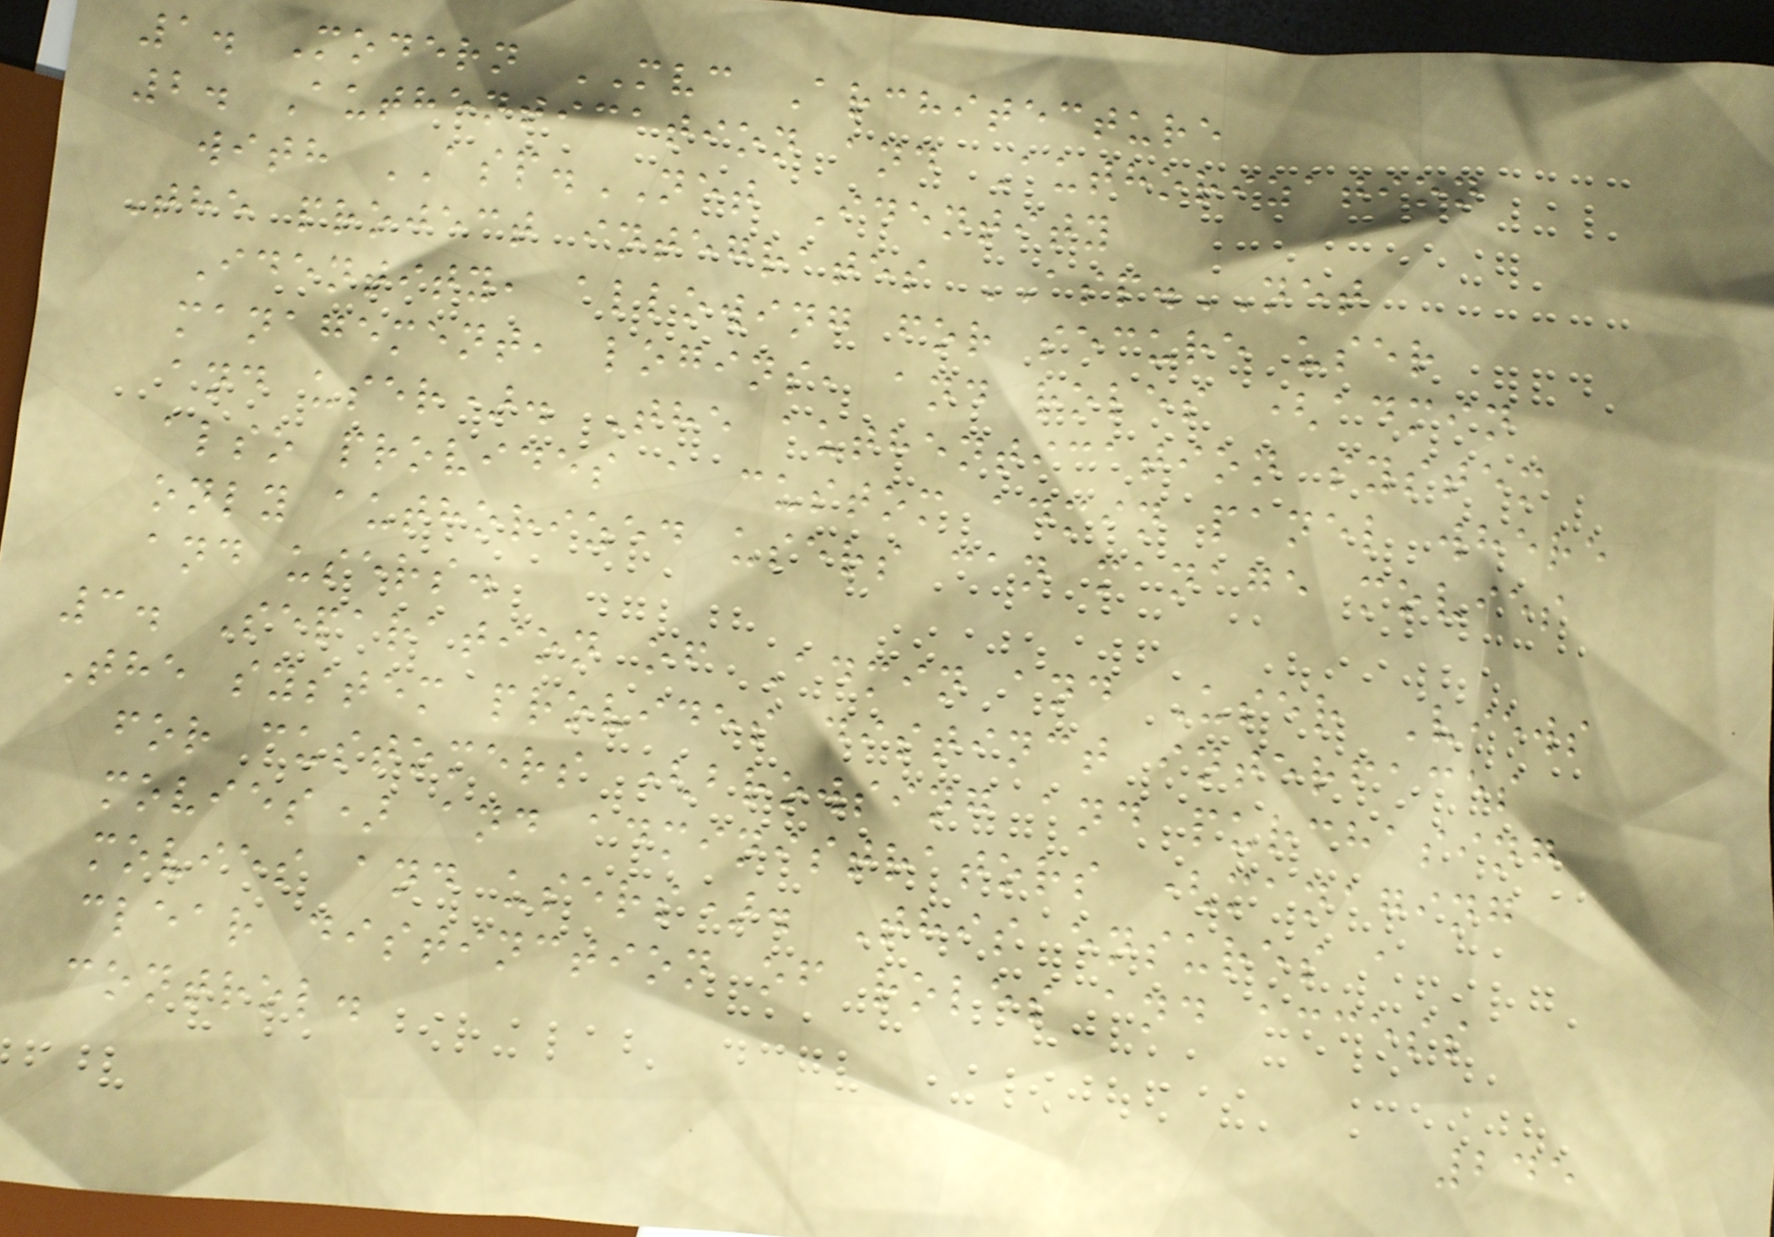1. Modern MVC Architecture
2. Authentication and Authorization
with ASP.NET Identity
The project integrates ASP.NET
Identity, allowing for secure user
management, logins, and roles (admin
and user). The authentication system
also provides a custom admin panel where
only authorized users can manage movies
and users.
3. Separation of Admin and User Views
The system provides distinct interfaces
for customers (browsing and purchasing
movies) and administrators (managing
movies and users). This ensures a
clear distinction of roles and access
control.
245
